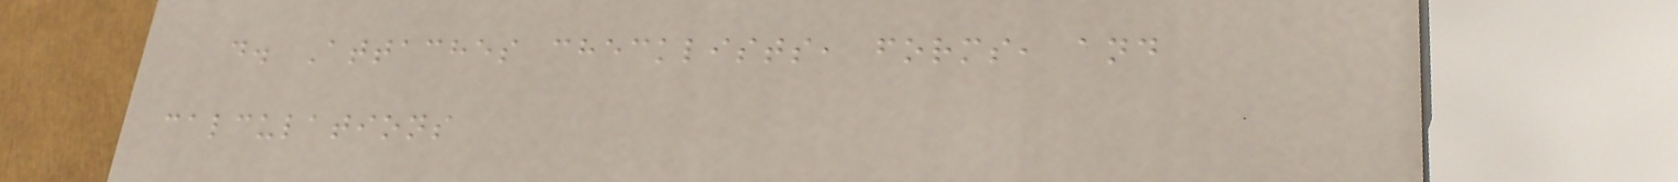d. Attaches checklists, forms, and
calculations
